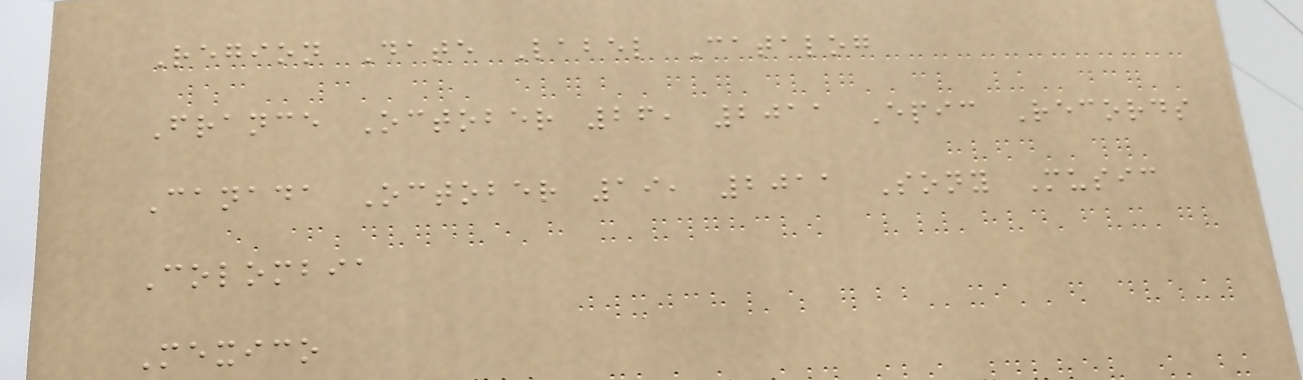Region Date Label Catalog
France October 26, 2011 Epic Records
Canada October 19, 2011 Sony Music
Colombia
Mexico
